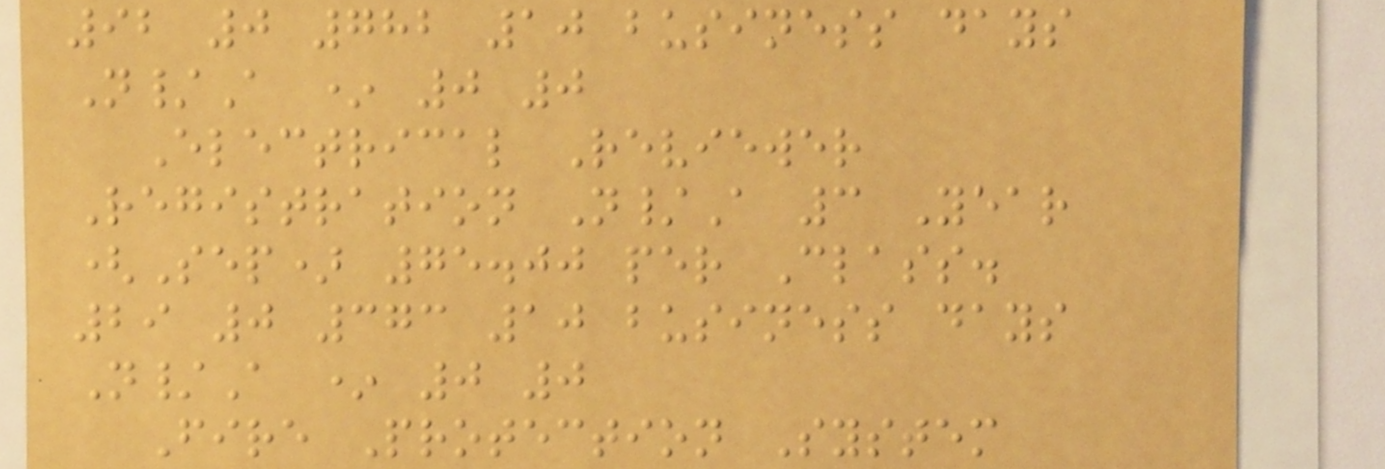92 0 782 10 business days
N/A * 0 0
Electrical Reviewer
Registration N/A 3 Year
(Sep) 75.00 per Class.
29 0 373 10 business days
N/A * 0 0
Fire Protection System
